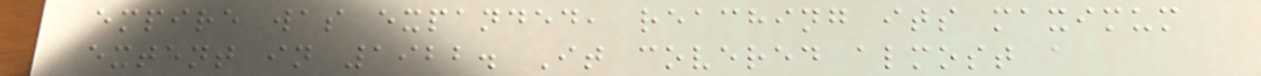empire was expanded, reaching its maximum
extent in 1922. It covered almost a
